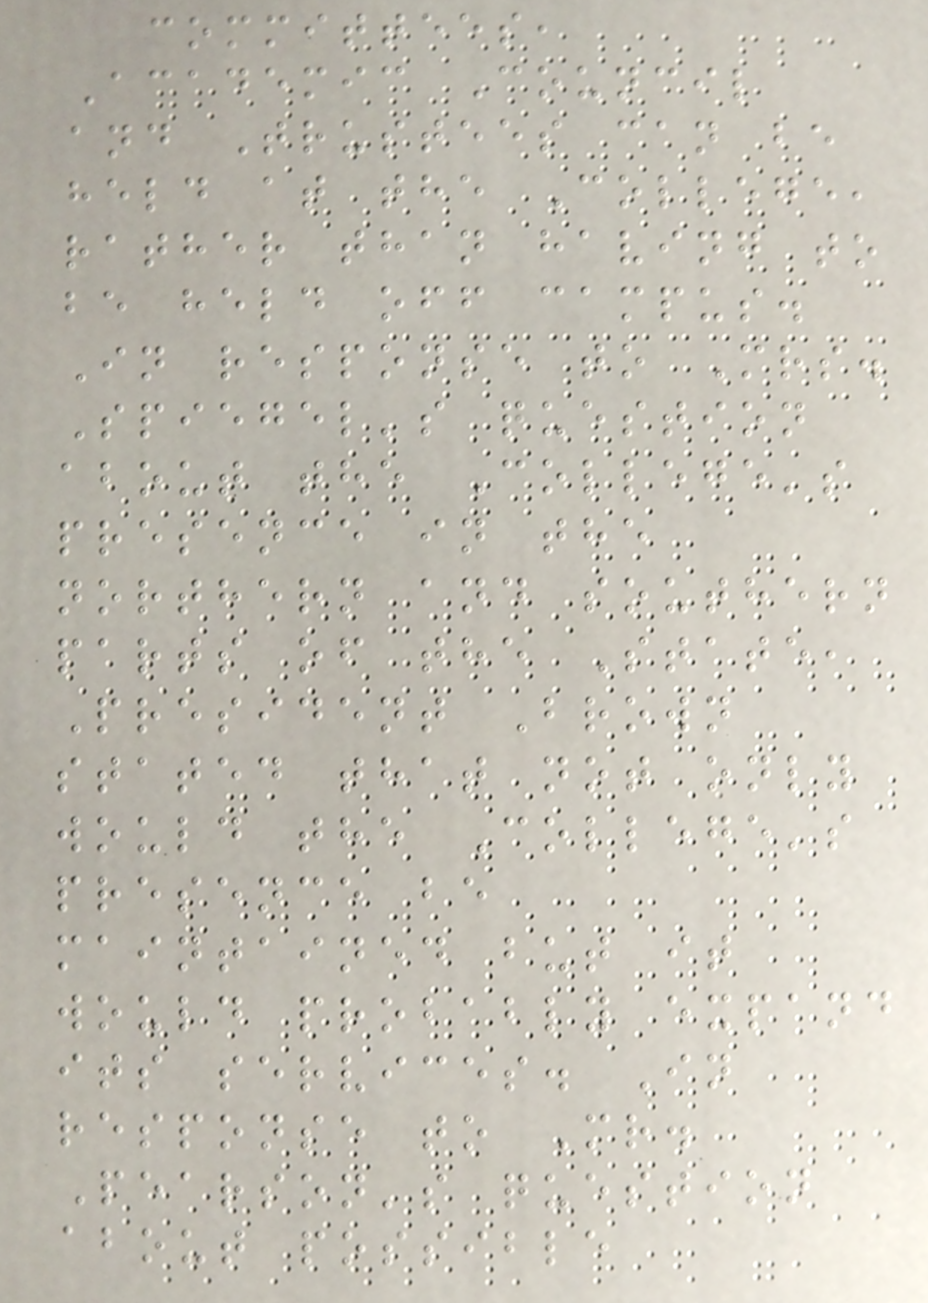committees,
Academic Council
and Trustees can be
held at the College,
rather than having to
be held off campus.
In response to Mrs.
Spiegel's question
about the College's
presence in the
northern and southern
parts of the State,
President Brown
stated that not only
would the College's
presence be
maintained but it
would probably expand
its services. In
response to Mr.
Pearson's question
about possible
